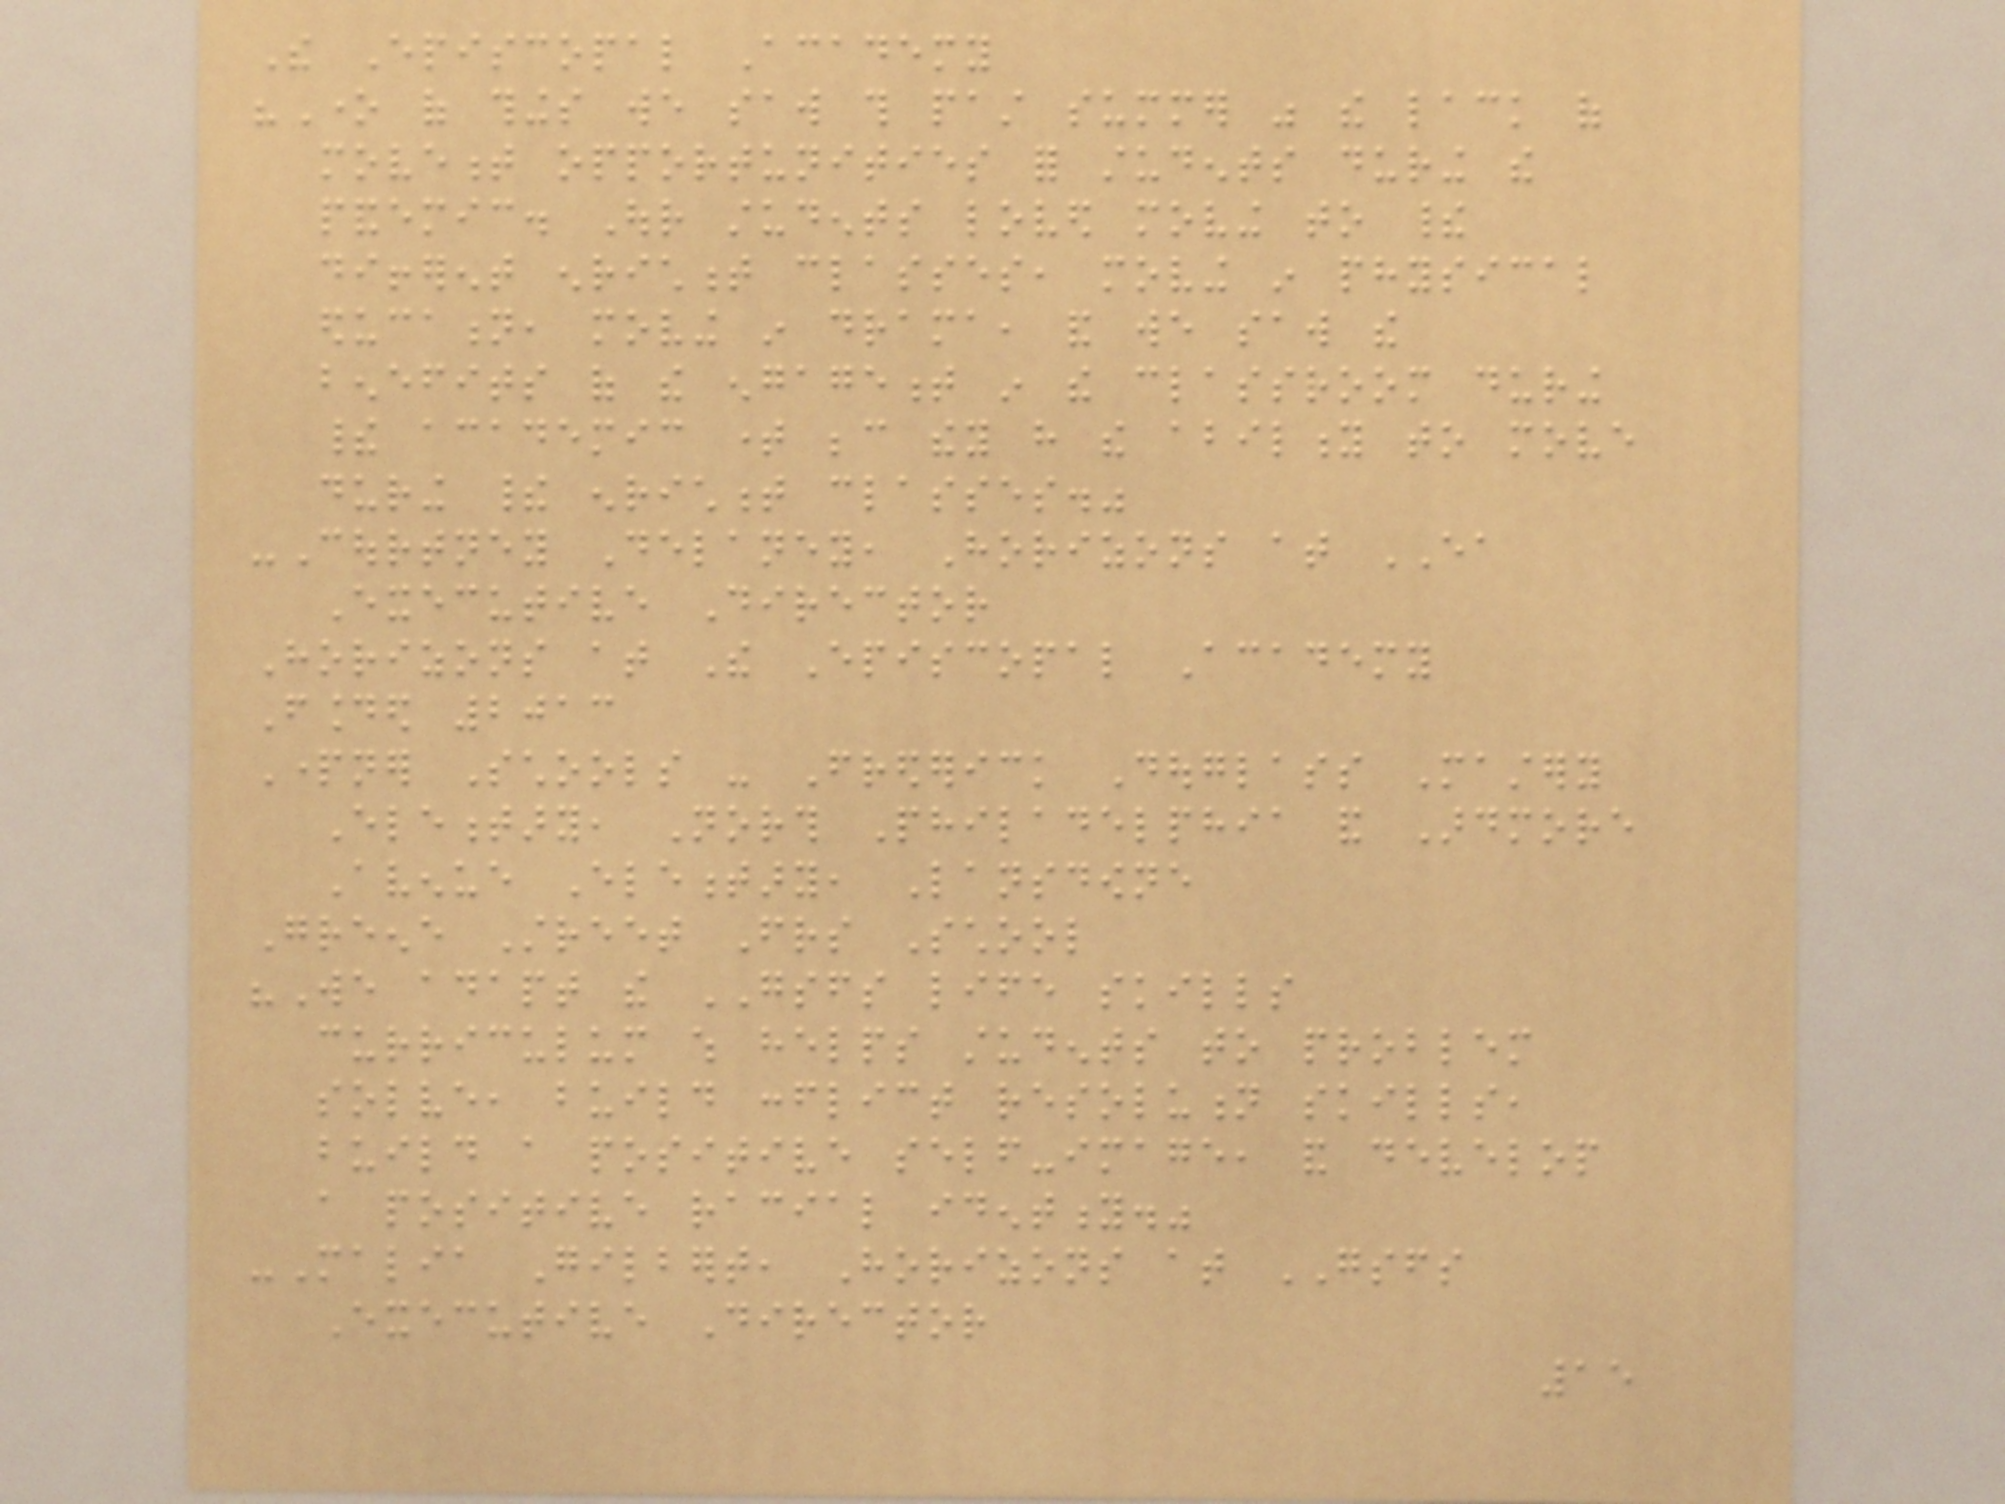The Episcopal Academy
"One of things we saw this past summer was the lack of
movement opportunities for students during the
pandemic. Our students loved moving to their
different enrichment classes, moving in physical
education, moving in drama, and we saw the
benefits of the engagement in the classroom during
their academic time because they have the ability to move
during their enrichment classes."
-Courtney Delaney, Horizons at EA
Executive Director
Horizons at The Episcopal Academy
Founded 2013
Partner Schools - Frederick Douglass Mastery
Elementary, North Philadelphia and Ardmore
Avenue Elementary, Lansdowne
Greene Street Friends School
"We adapt the GSFS life skills
curriculum which helps students to problem
solve, build conflict resolution skills,
build a positive self-image, and develop
a positive racial identity."
-Malia Gilbert, Horizons at GSFS
Executive Director
15
